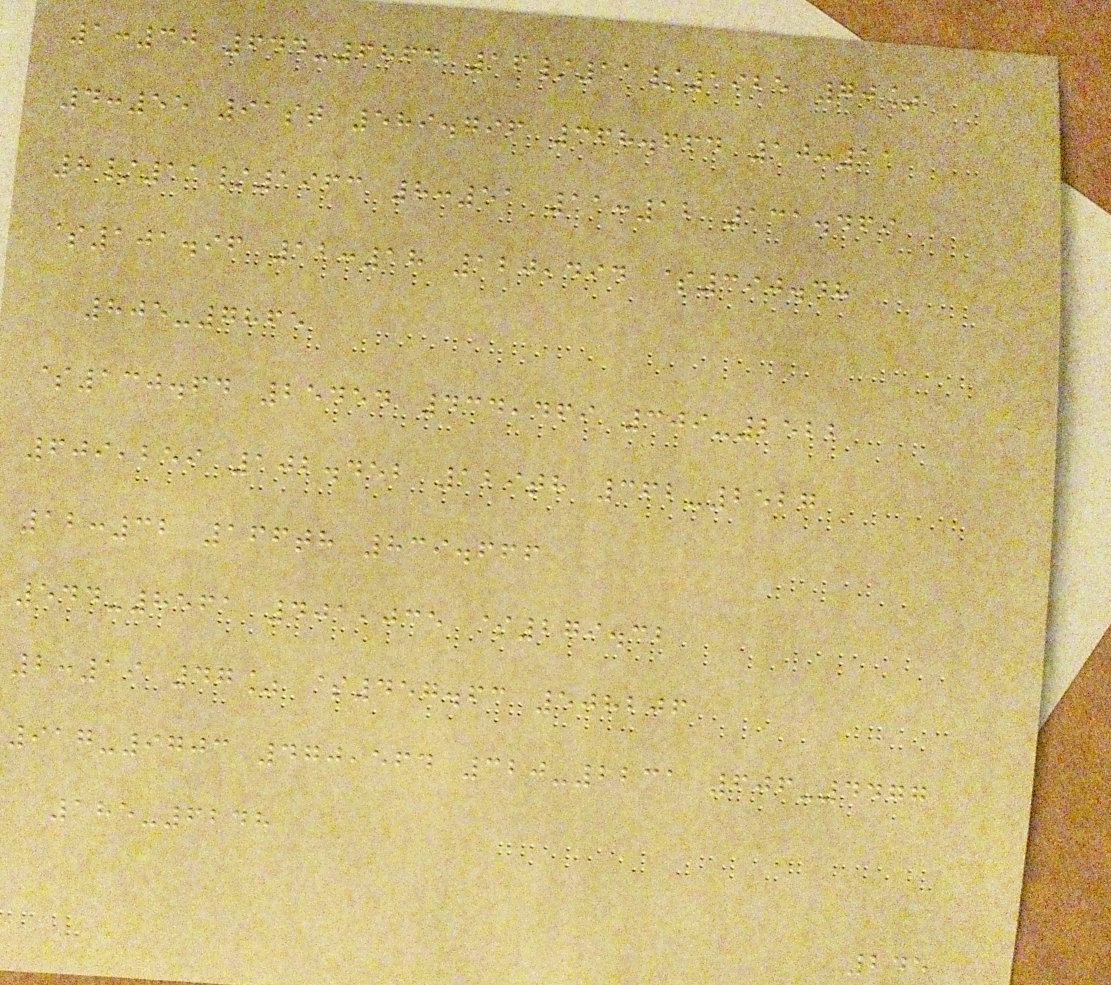1:30 644-6864 16/11/1925 70%
4:55 91st 589.796 368.664 10:11
8/11/1963 8:51 11:12 131.469
$101.96 12:18 120,494 $390.48
805-7865
$130.64 25454 434,469 309-2522
609,259 102.452 129th 362-2527
12:32 166th 839.666
544-8561 401,035 $279.32
2:19 47% $457.63 508206
917-9703 470,564 320-2231 606-4477
185-6248
245
